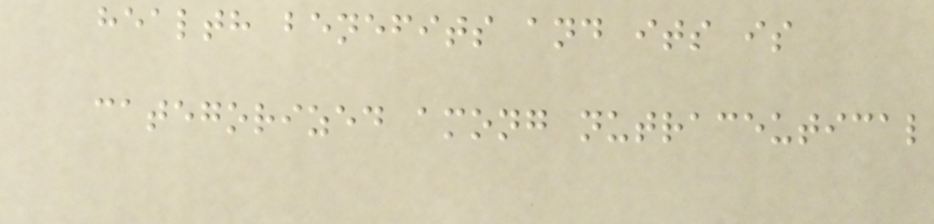health benefits and its is
categorized among nutraceutical
